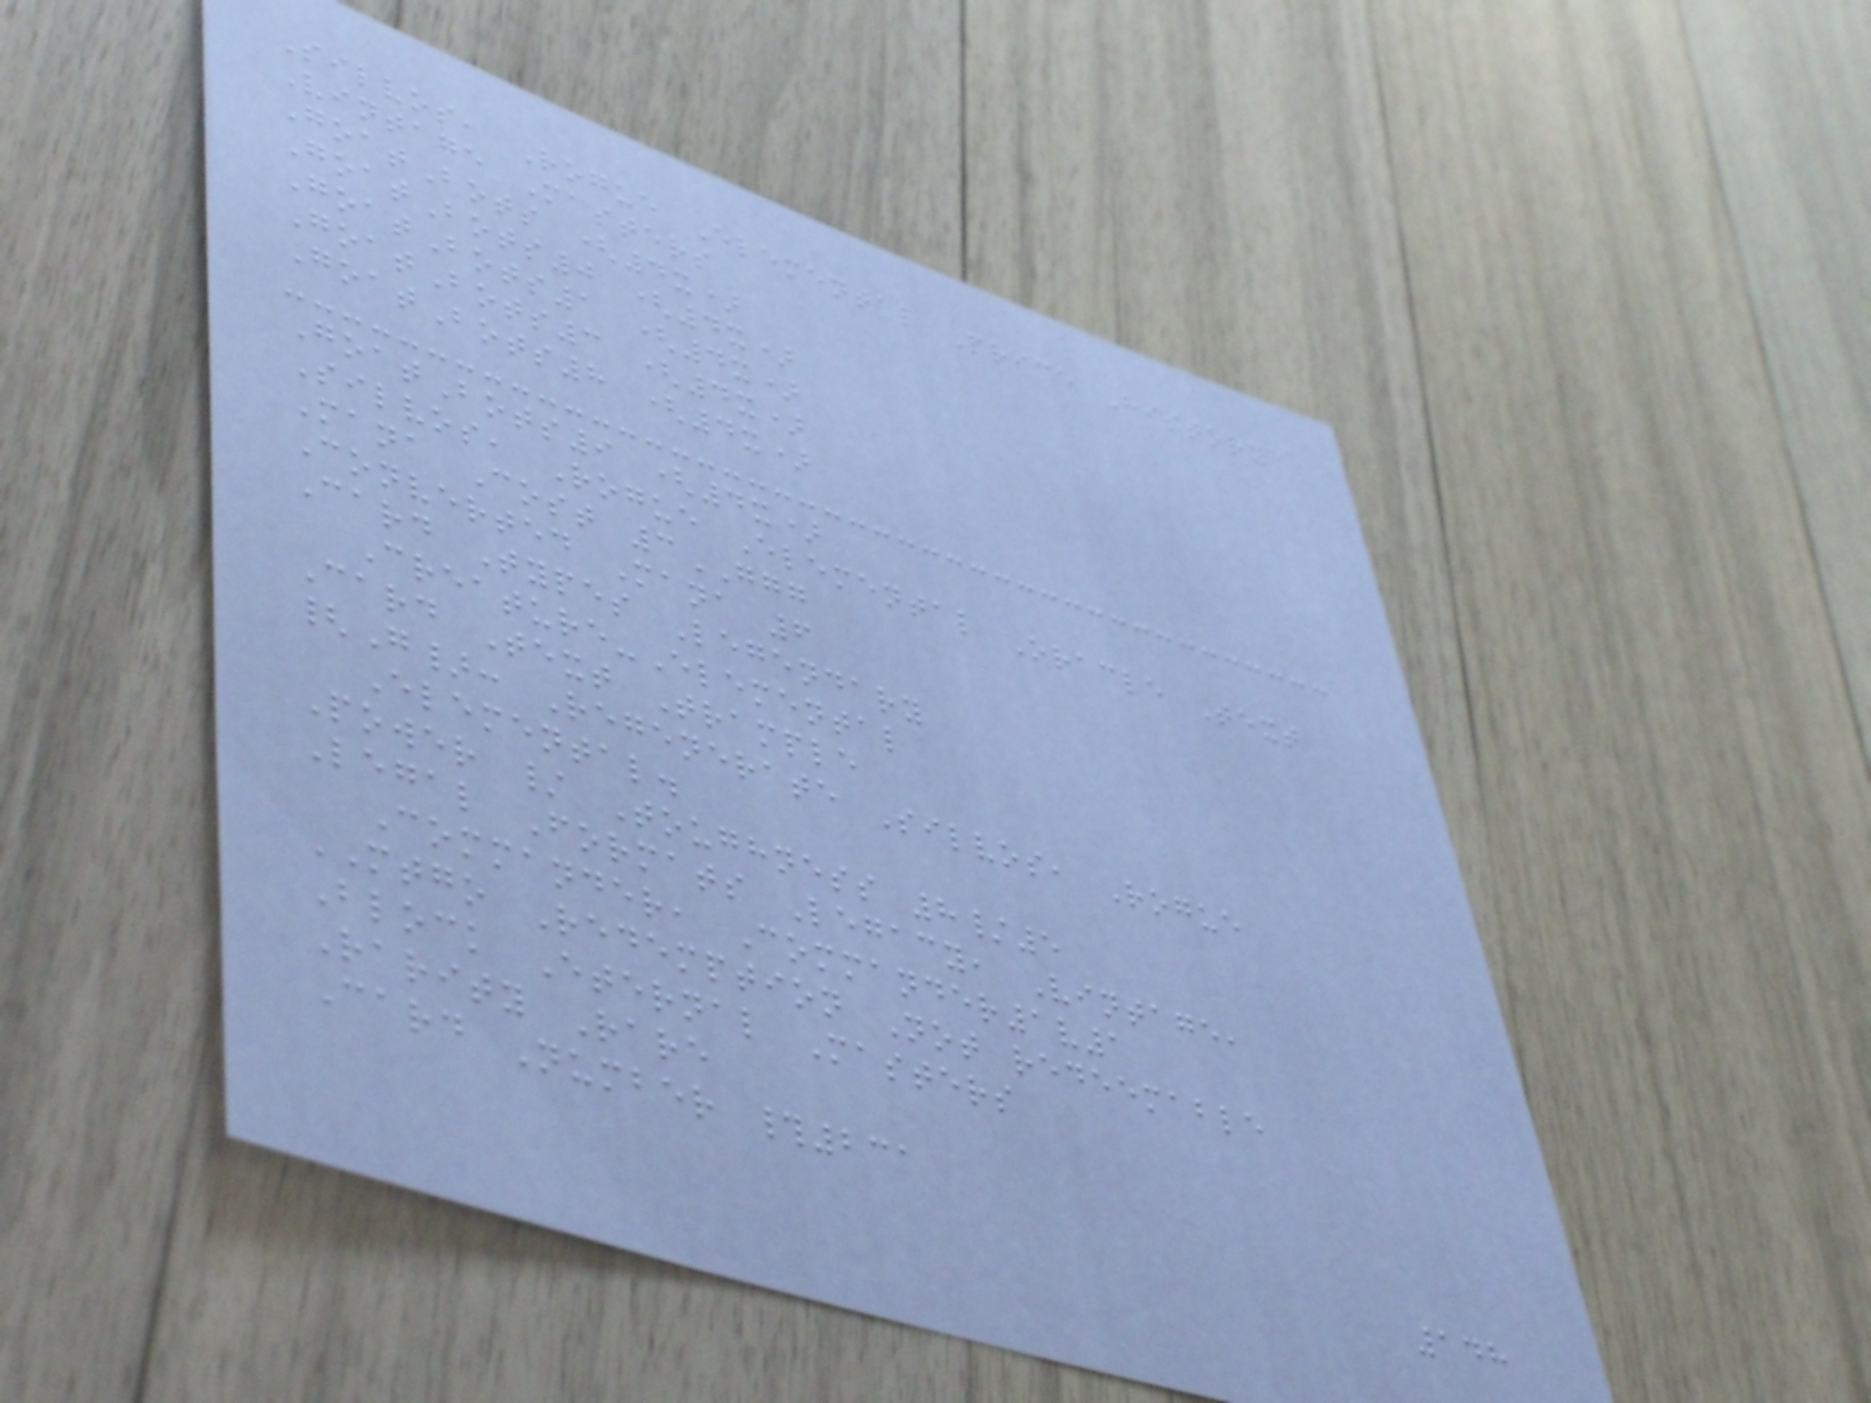Silvos, Rogue Elemental Price History
Vintage Masters
GoatBots (4x)
GoatBots0 (4x)
GoatBots1 (4x)
GoatBots3 (4x)
GoatBots8 (4x)
GoatBots9 (4x)
Silvos, Rogue Elemental Oracle Text
Mana Cost 3GGG
Converted Mana 6
Card Types Legendary
Creature-Elemental
Card Text Trample
{G}: Regenerate Silvos, Rogue
Elemental.
Power / Toughness 8/5
Legal Formats Legacy, Vintage,
Commander, Commander1v1
MTGO Redemption Not redeemable
Block Eternal Masters
Rarity Rare
Card Number #231
148
